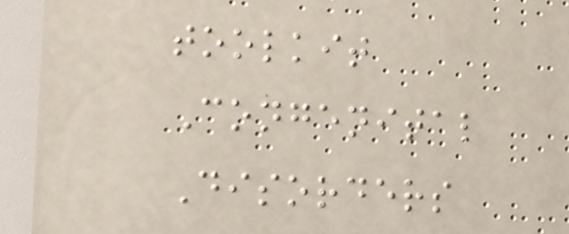toolkit
Congenital
Disorders
